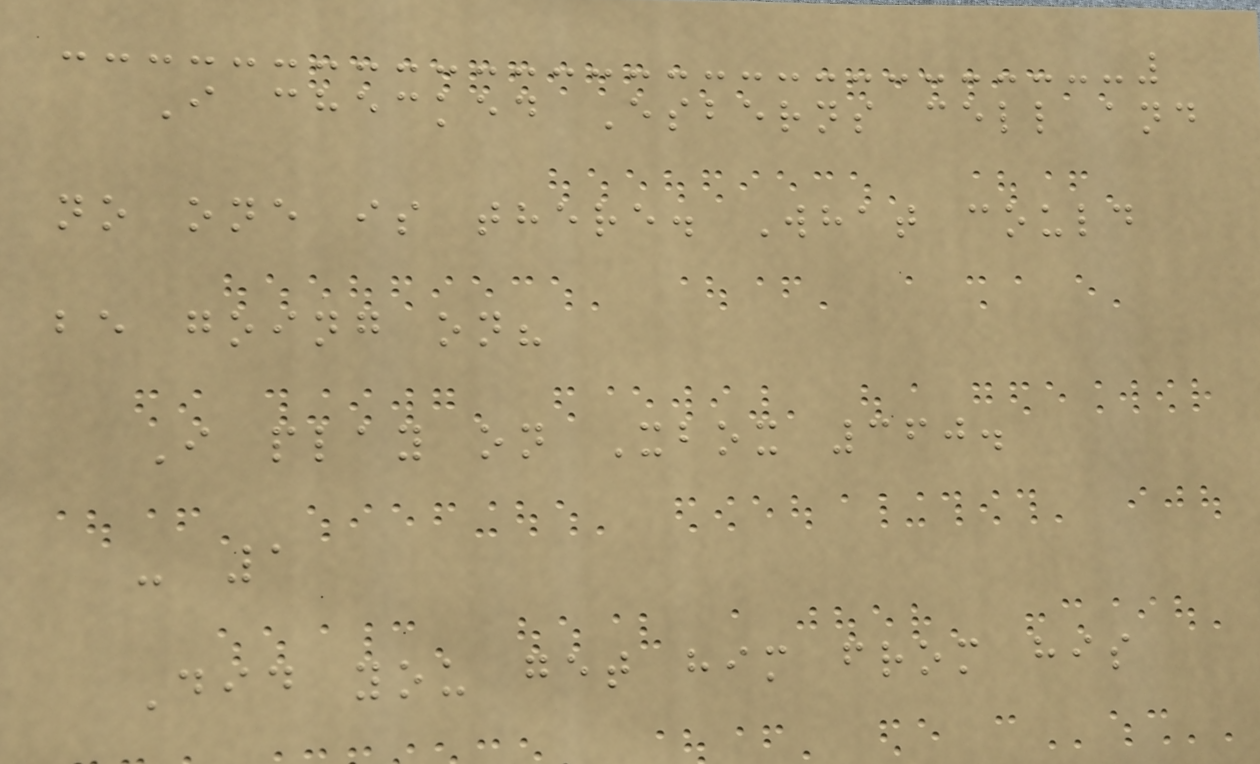I checked Esberns cell and
no one is there. What could
be going on?
I play on Xbox 360.
- 1
Did you get him from his
